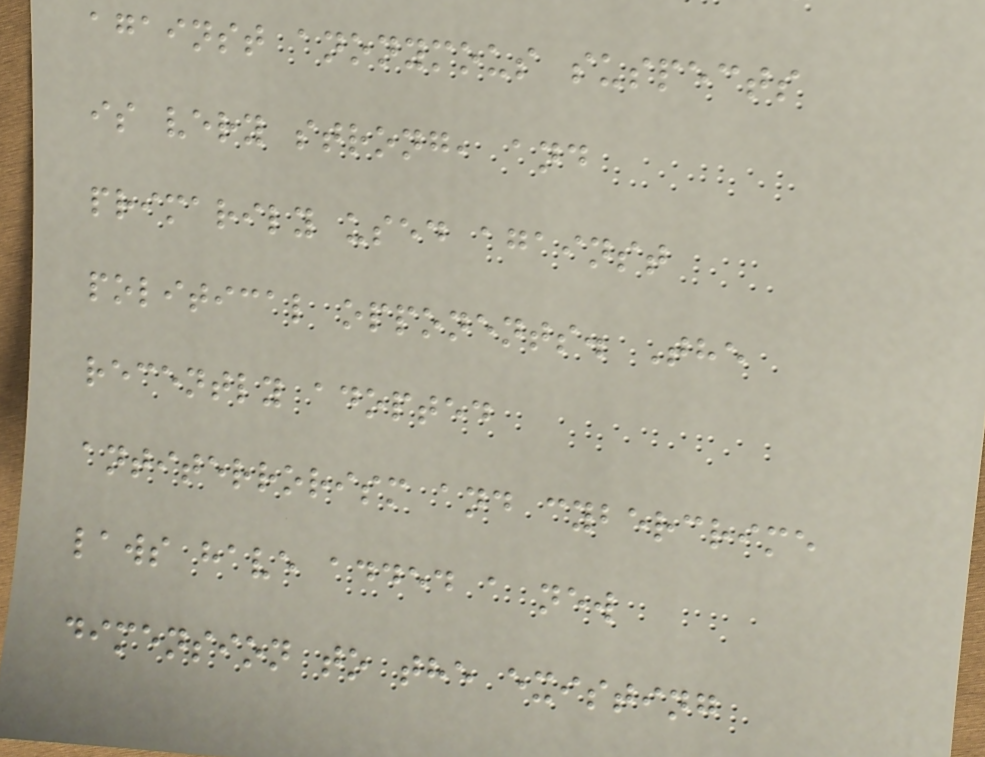against anonymous suspects
is very strong, and
primarily used against
political opponents. The
recently adopted
antiterrorism and cybercrime
laws have added a new
dimension to the existing
